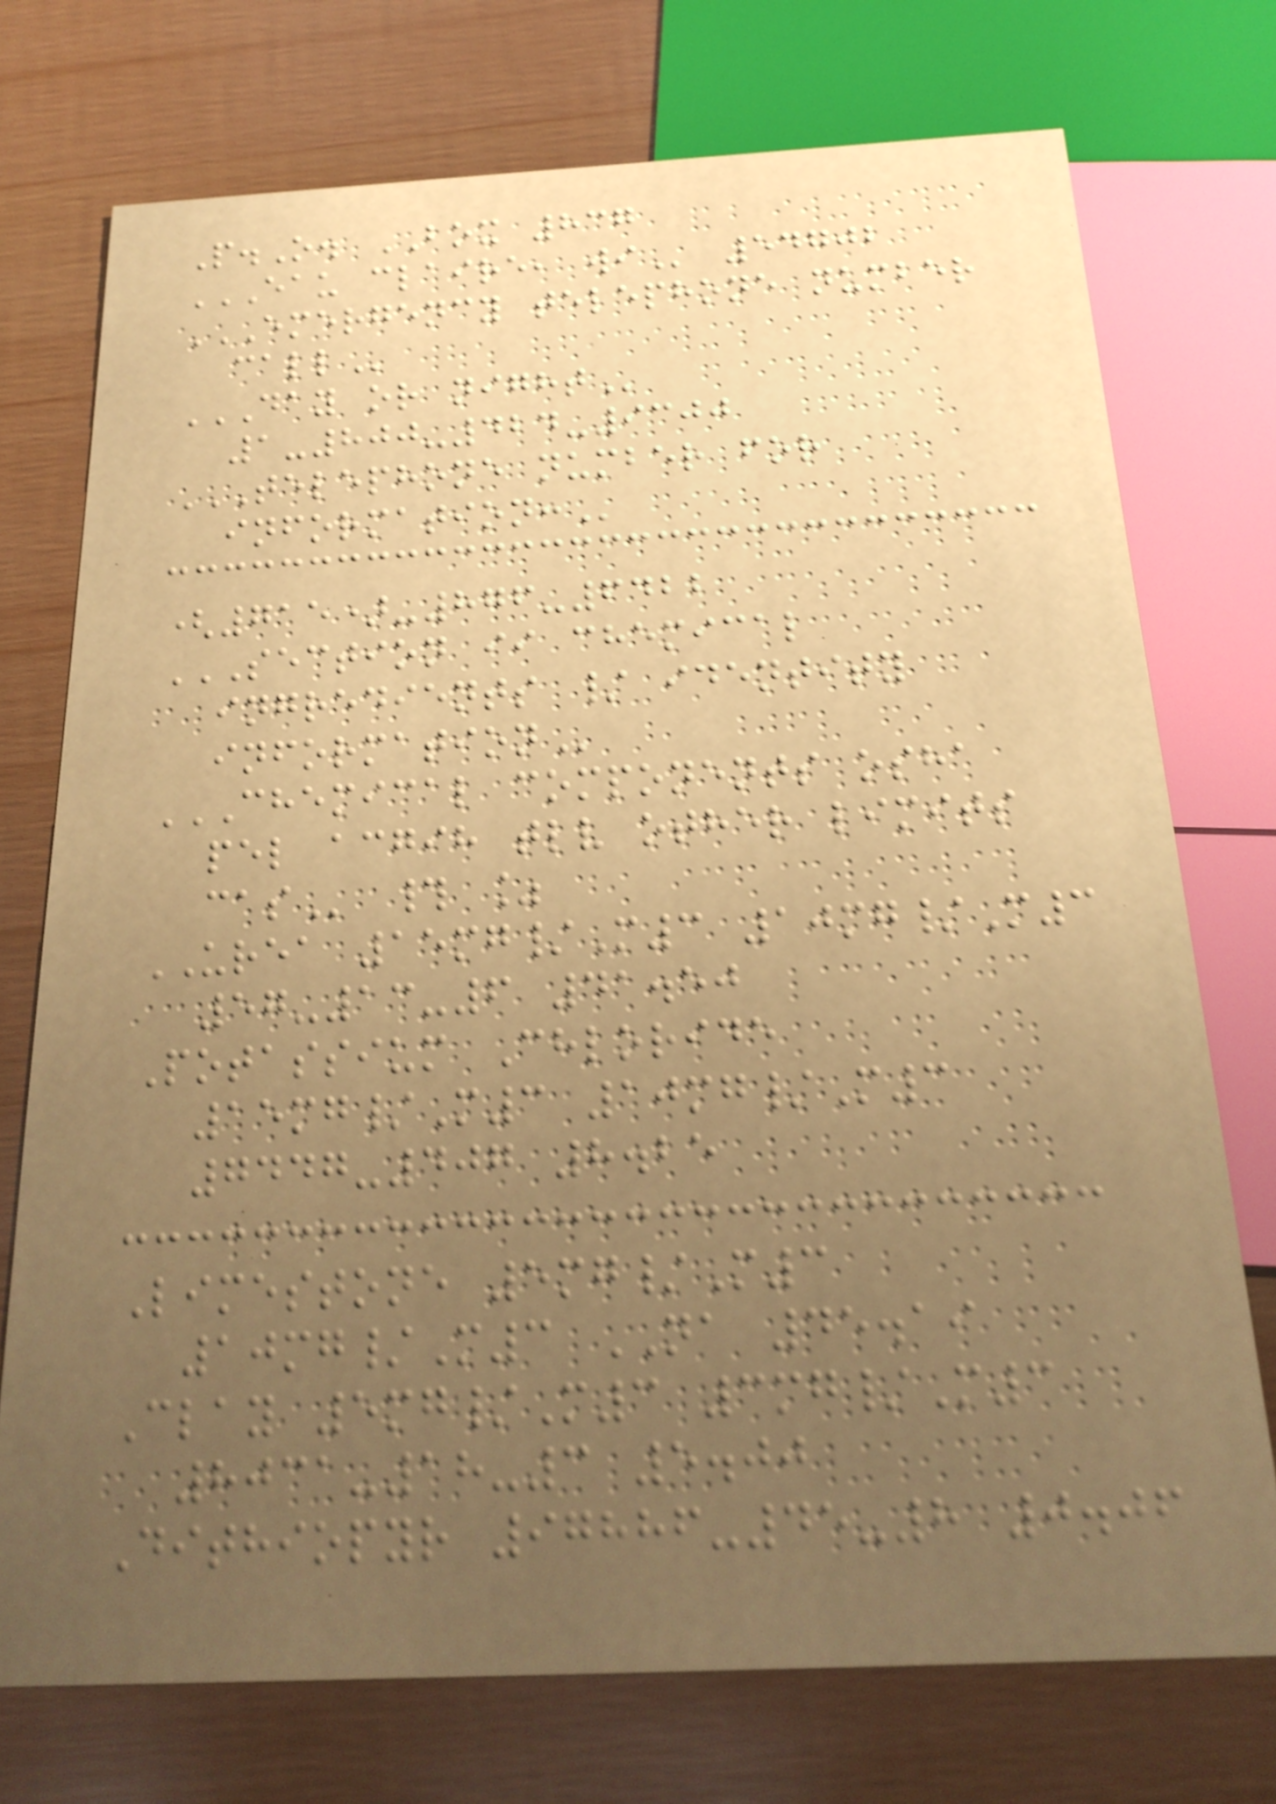P.O. BOX 837
EAU CLAIRE, WI 54702
EMERGENCY TELEPHONE NUMBER
CALL
DAY OR NIGHT
1-800-424-9300
TELEPHONE NUMBER FOR
INFORMATION:
(715)-876-6422
SECTION II CHEMICAL
INGREDIENTS / IDENTITY
INFORMATION
CHEMICAL COMPONENTS OSHA
PEL ACGIH TLV OTHER LIMITS
CAS # %
UREA 15mg/M3 10mg/M3
57-13-6 41.50
Potassium Chloride
15mg/M3 10mg/M3
7447-407 8.25
Limestone 5mg/M3
10mg/M3 NA 45.19
Clay 5mg/M3 3mg/M3
8031-18-3 5.00
Dithiopyr 97886-45-8 0.06
